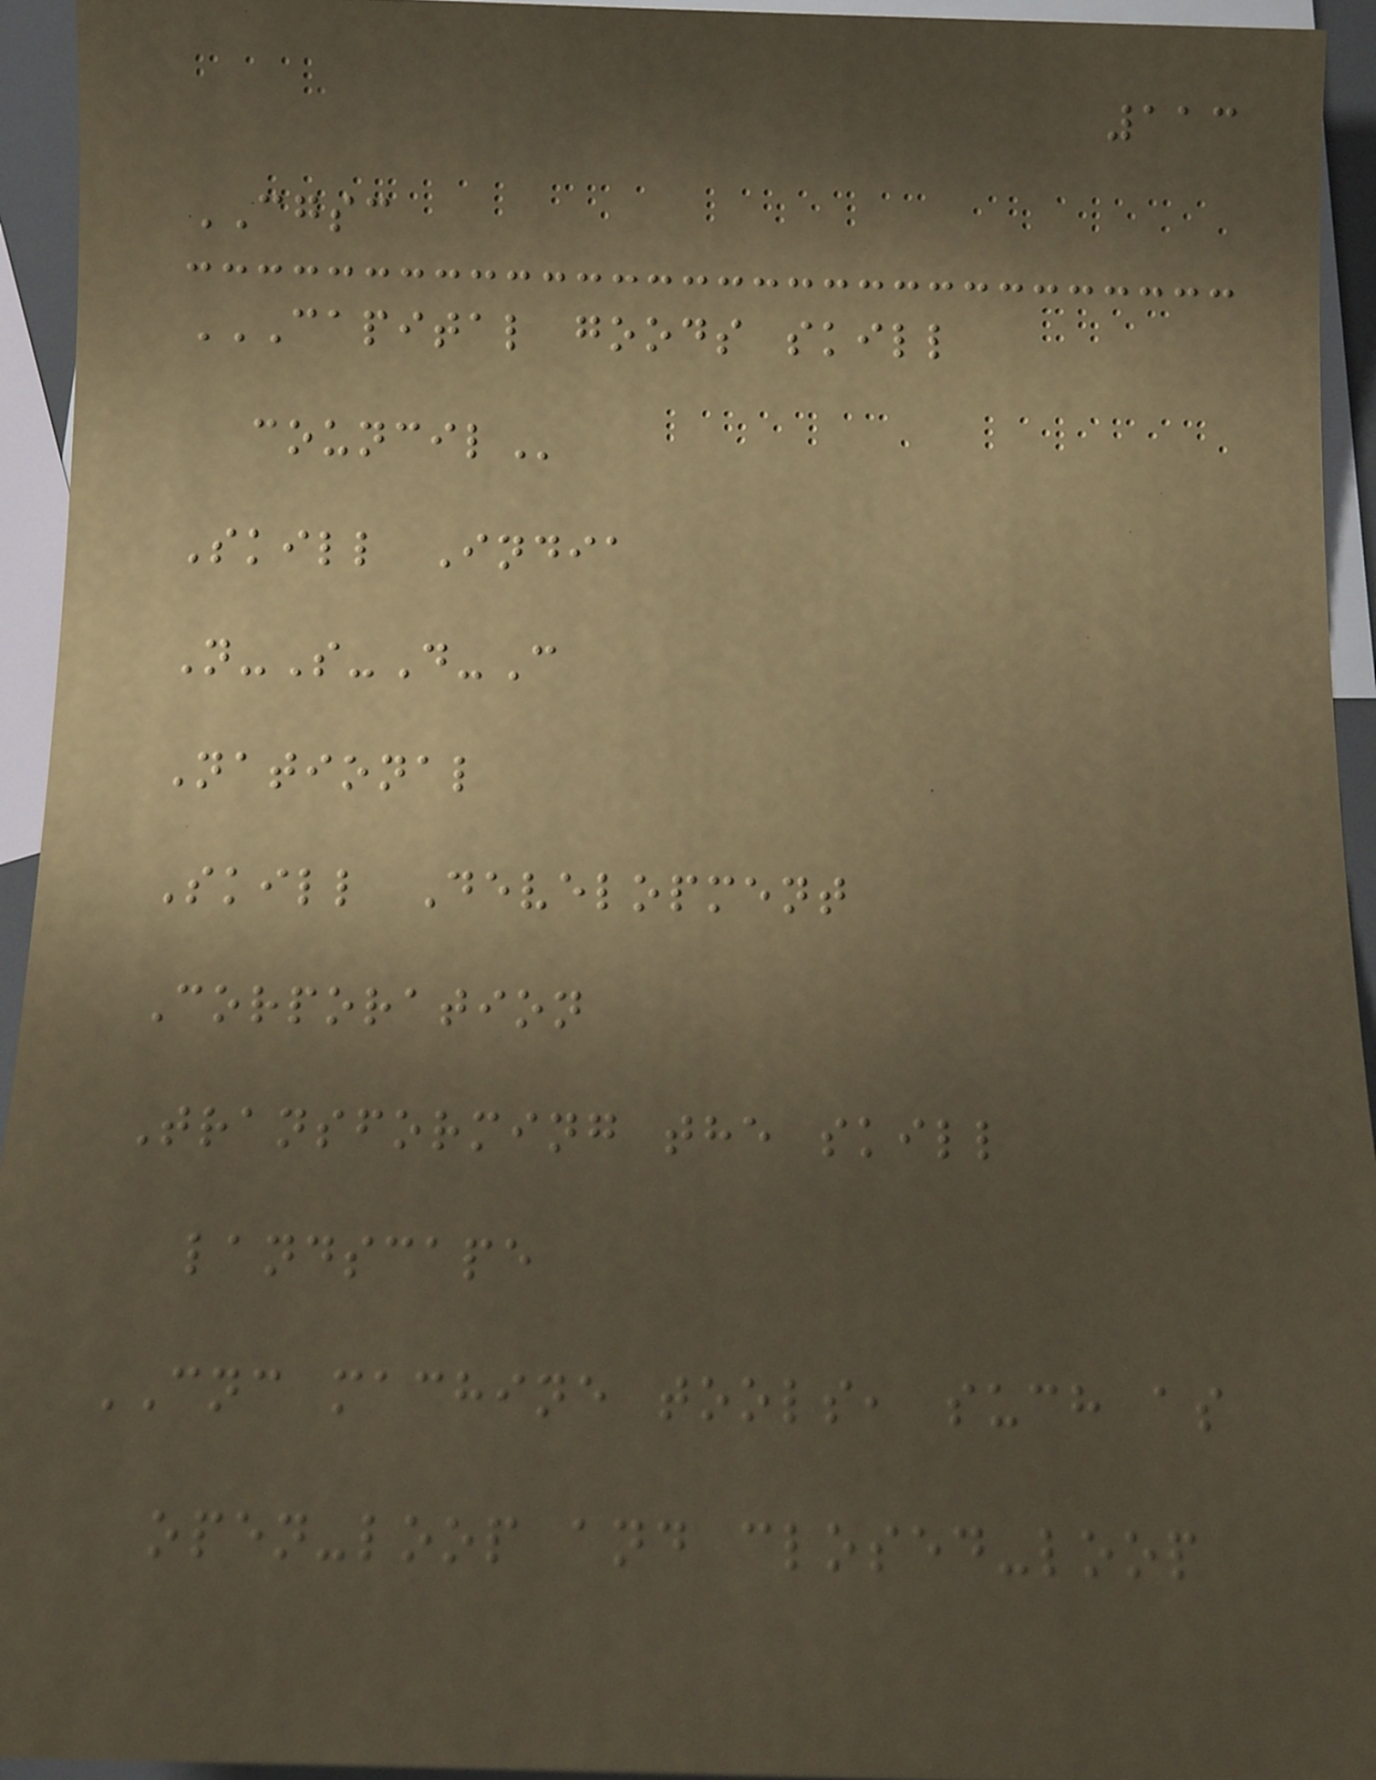113
CGSC
CAPITAL GOODS SKILL
COUNCIL
Skill India
N-S-D-C
National
Skill Development
Corporation
Transforming the skill
landscape
CNC machine tools, such as
open-loop and closed-loop
